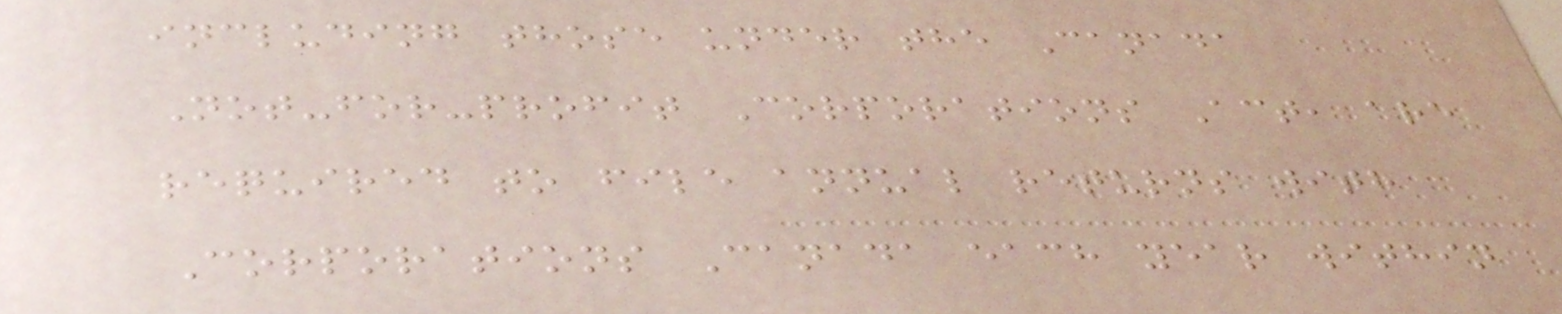including those under the Canada
Not-for-profit Corporations Act, are
required to file annual returns with
Corporations Canada each year within
